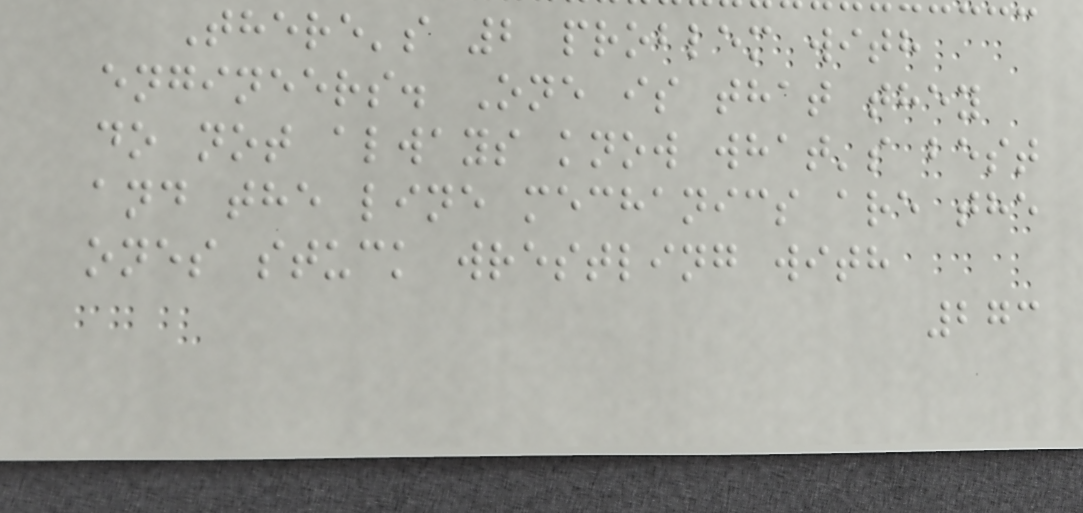There's 2 problem with
engineers. One is that they
do not always know what's best
and the line mechanics are the
ones stuck wrestling with
273
